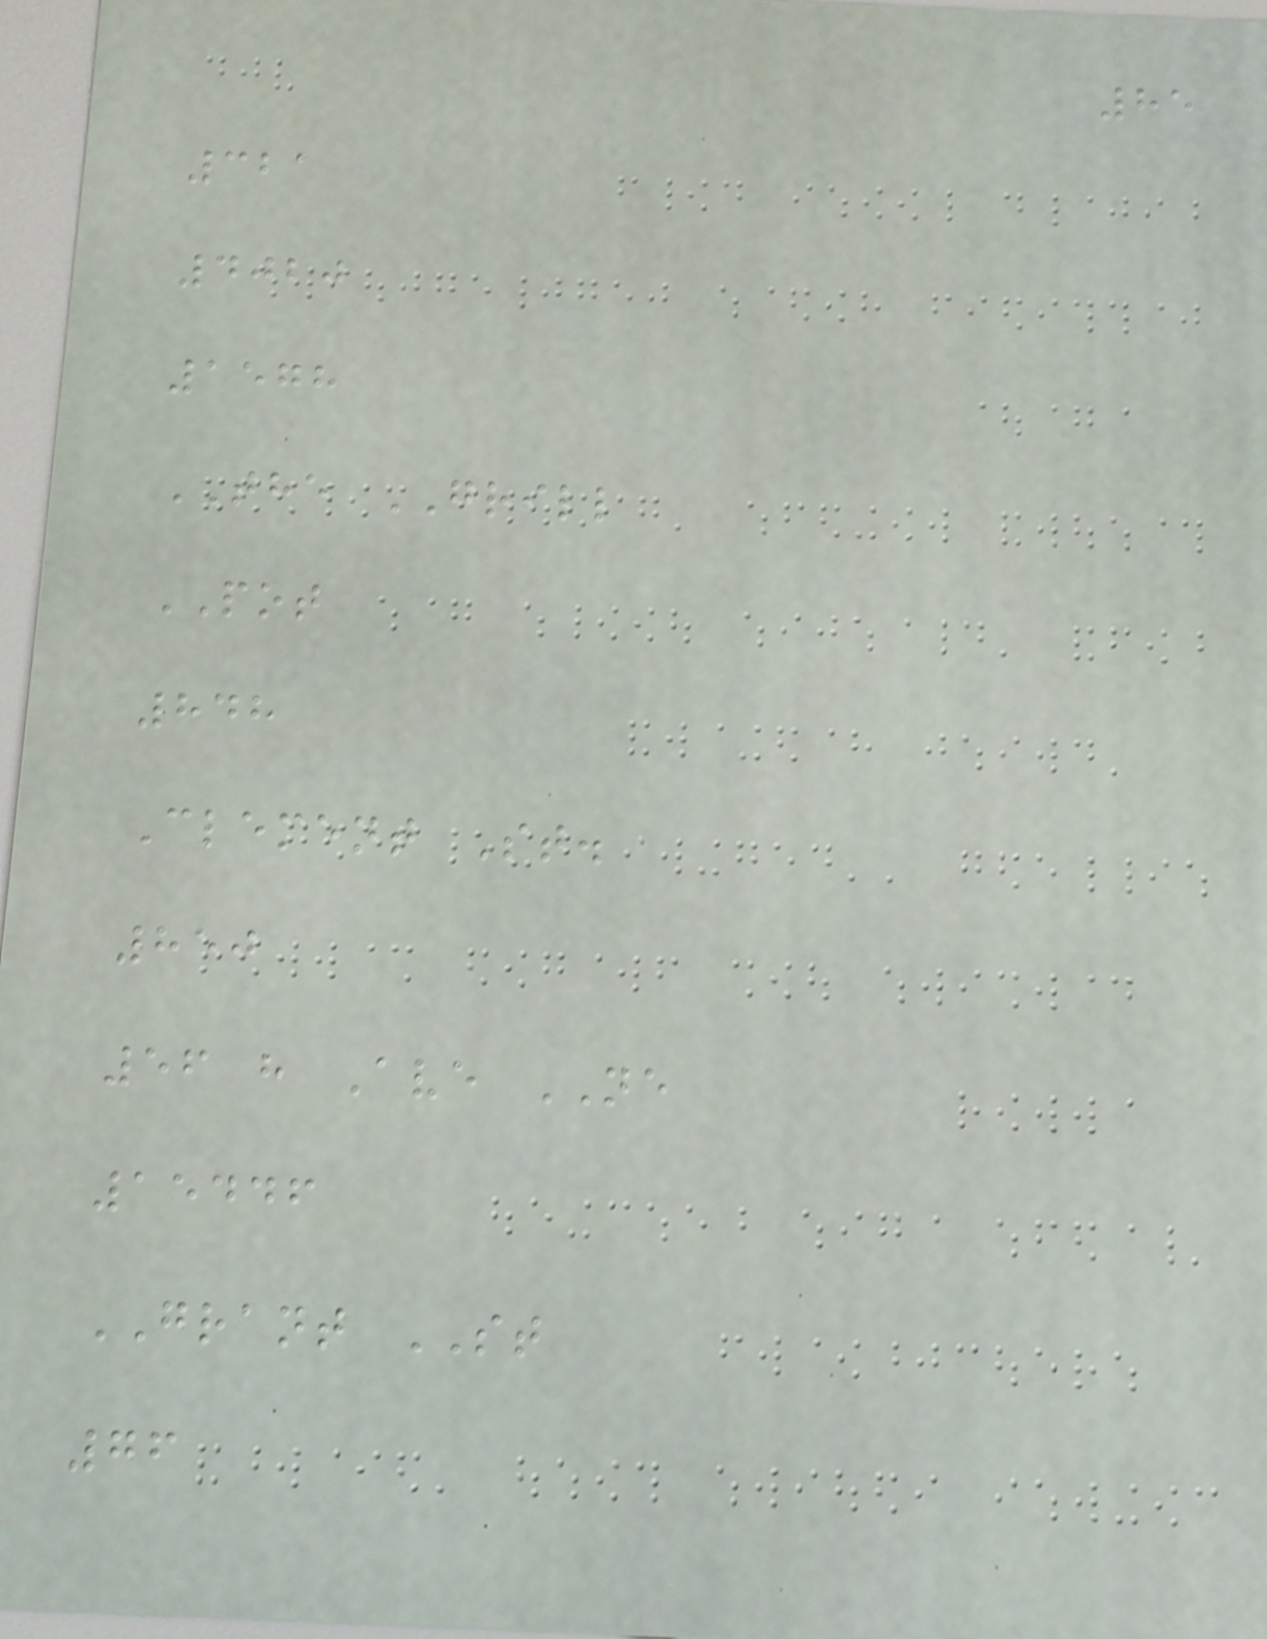85
321
4020
1578
THE GRILL
POT
848
Clement St.
850
56 h Ave NE
15446
GRANT ST
76
